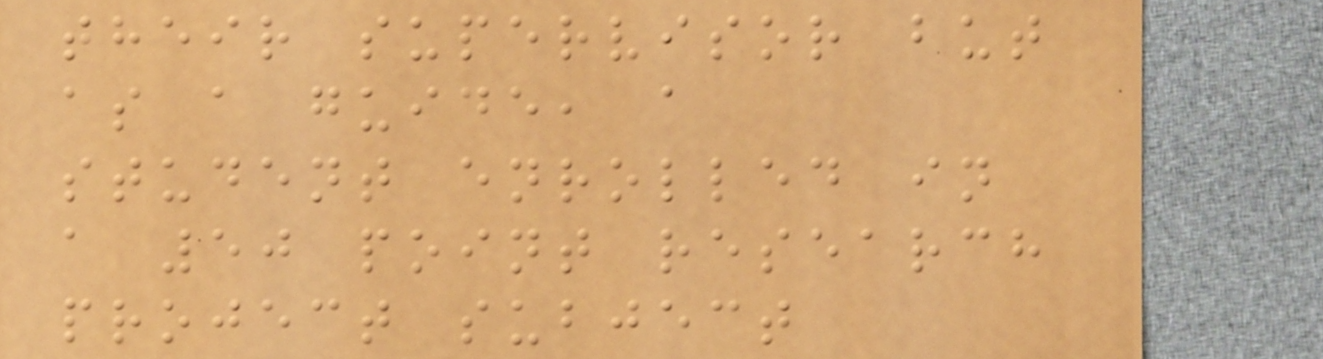their supervisor but
as a guide, a
student enrolled in
a 50 point research
project subject
